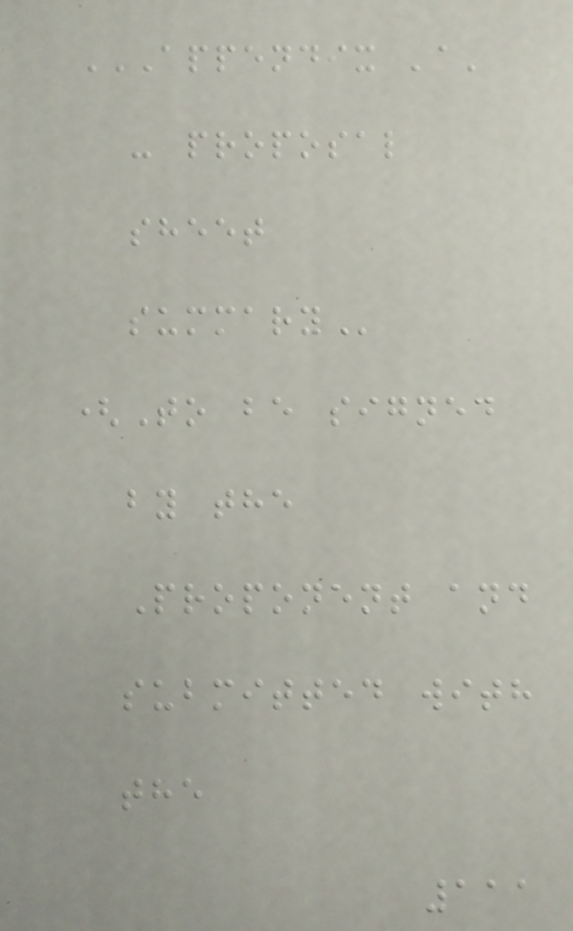APPENDIX 'A'
- PROPOSAL
SHEET
SUMMARY
(To be signed
by the
Proponent and
submitted with
the
111
